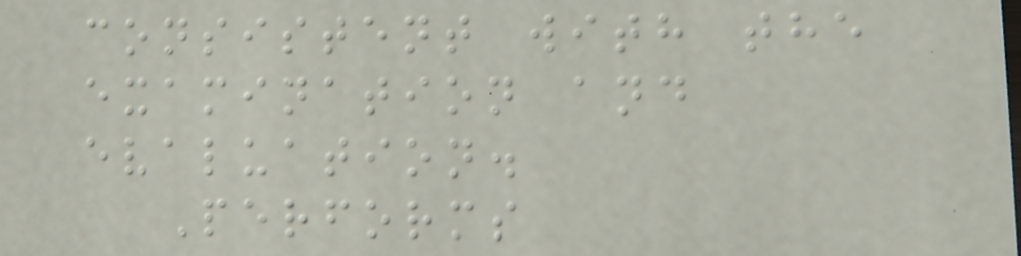consistent with the
examination and
evaluation.
Performs
